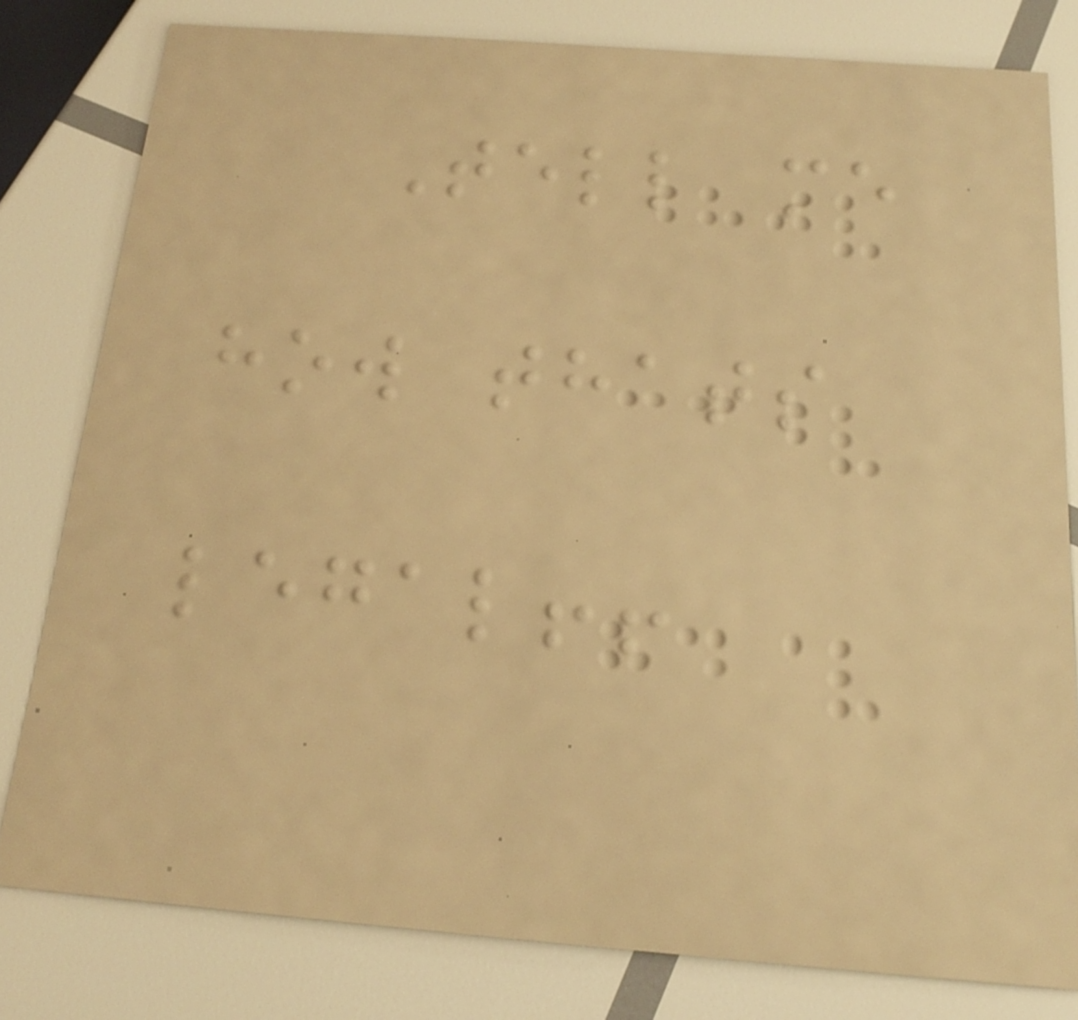Tell me
how thats
legal!!
